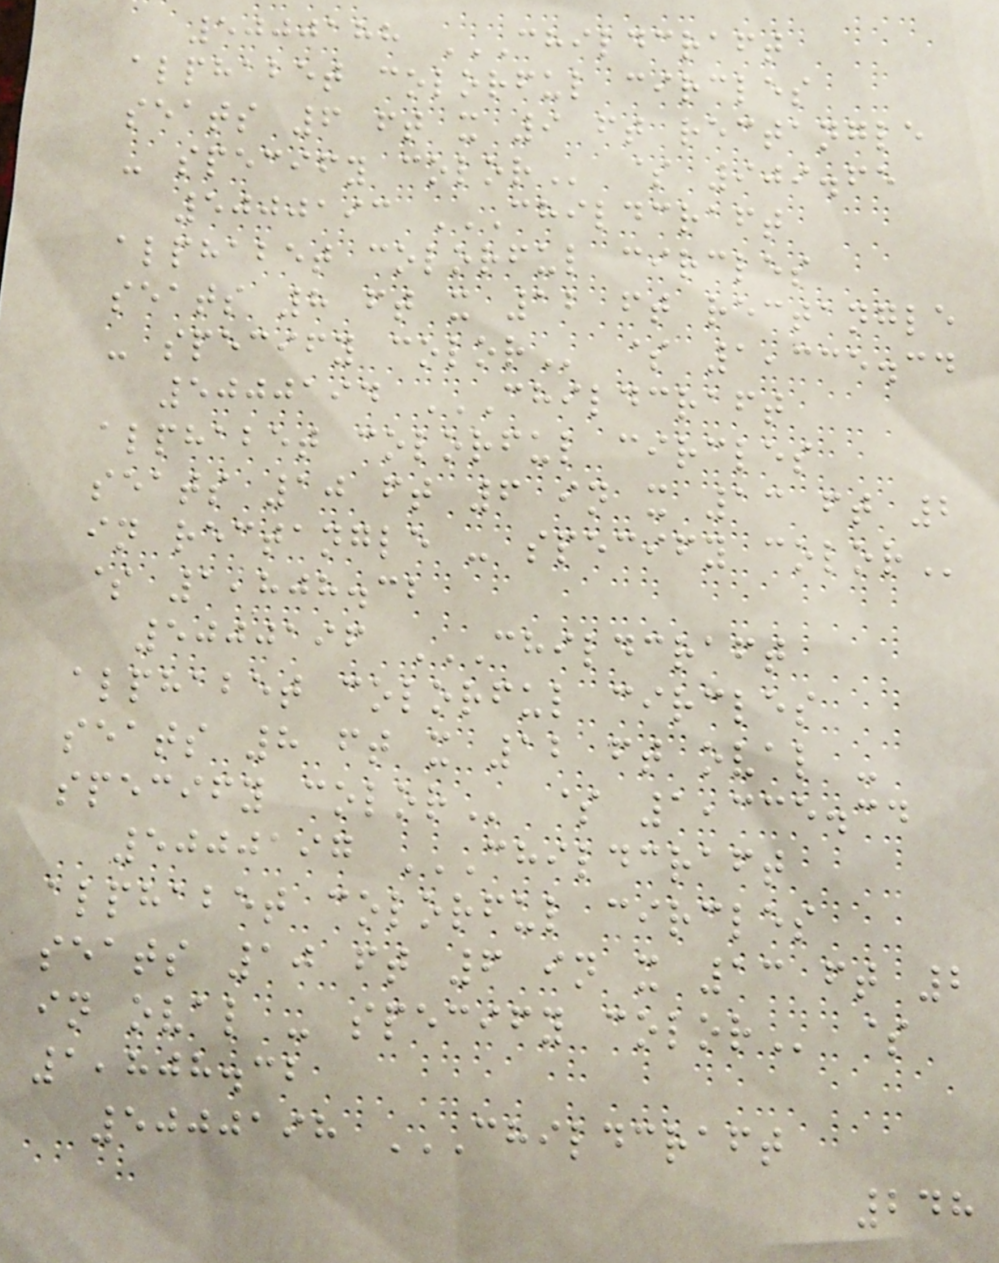5000188 CHILDCRAFT
ALPHABET COLORFUL CIRCLES
SEATS 6 FT X 9 FT RECTANGLE
- SPECIFY COLOR $ 909.65
5000193 CHILDCRAFT
ALPHABET COLORFUL CIRCLES
SEATS 8 FT X 12 FT RECTANGLE
- SPECIFY COLOR $ 1,335.34
5000194 CHILDCRAFT
ALPHABET COLORFUL CIRCLES
SEATS 10 FT 6 IN X 13 FT 2
IN RECTANGLE - SPECIFY COLOR
$ 1,808.32
5000196 CHILDCRAFT
ALPHABET COLORFUL CIRCLES
SEATS 8 FT X 12 FT OVAL -
SPECIFY COLOR $ 1,335.34
5000197 CHILDCRAFT
ALPHABET COLORFUL CIRCLES
SEATS 10 FT 6 IN X 13 FT 2
IN OVAL - SPECIFY COLOR $
1,808.32
5000198 CHILDCRAFT
248
